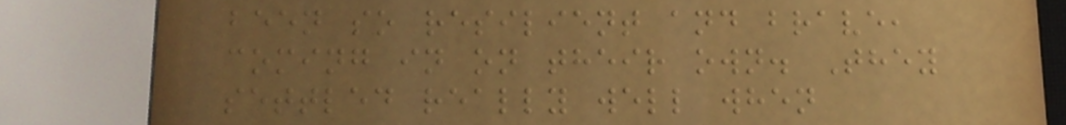been so resilient and brave,
coming in on their own. They
settled really well when
